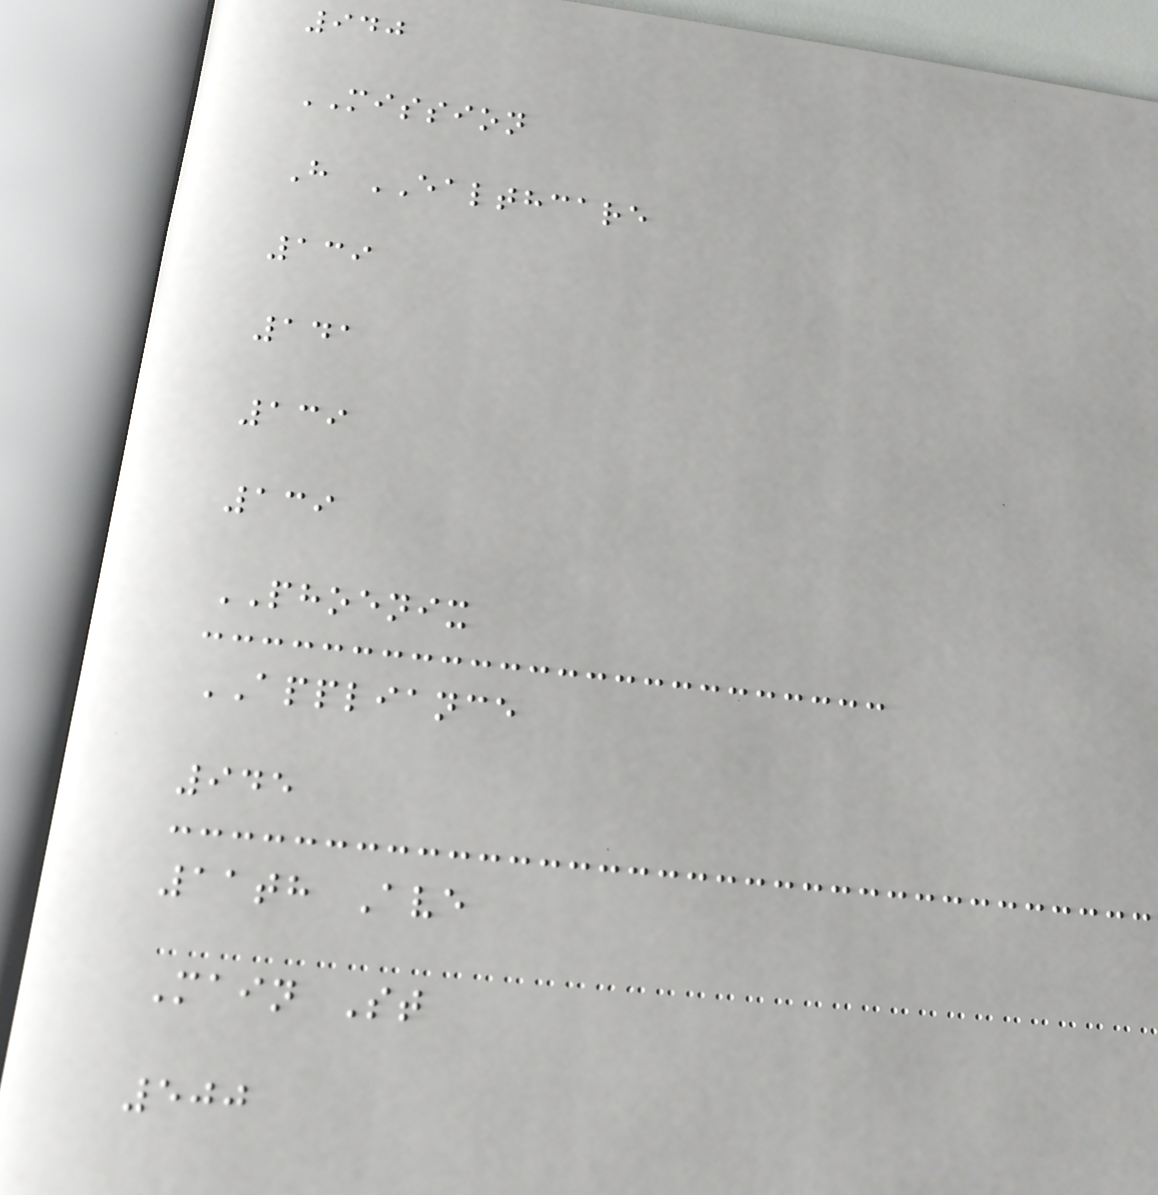940
MISSION
H EALTHCARE
139
141
139
139
PHOENIX
APPLIANCE
945
11th Ave
Main St
500
